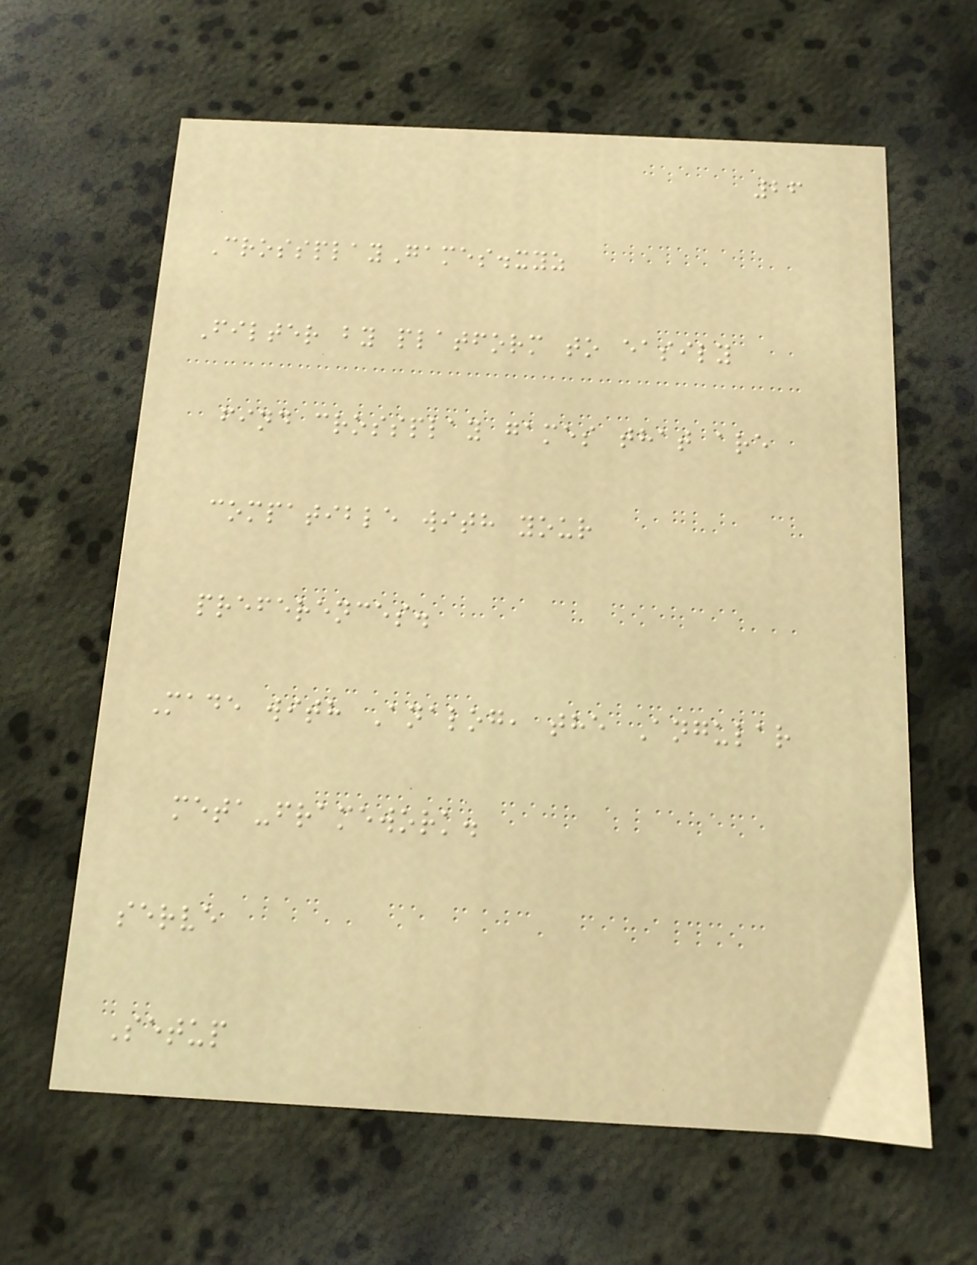26
CrossplayGames.xyz
Filter by platform to easily
find crossplay games that are
compatible with your
preferences.
Made with Analog, the Angular
meta-framework.
serve
Setup
